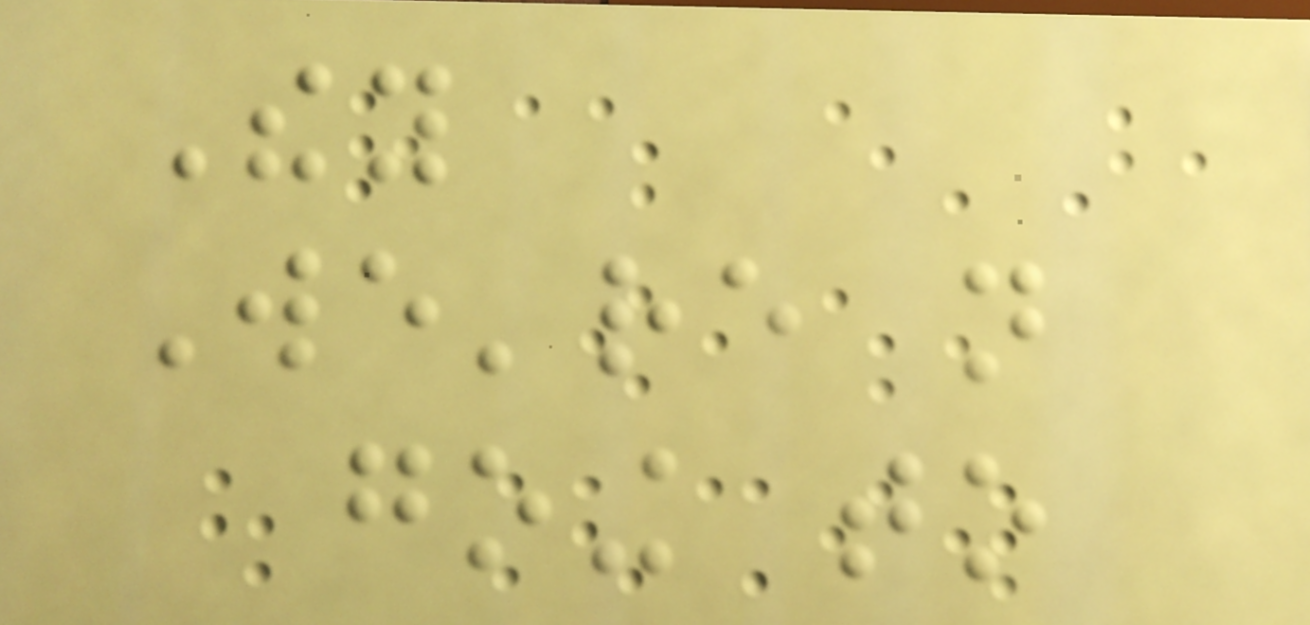They
We're not
going to
